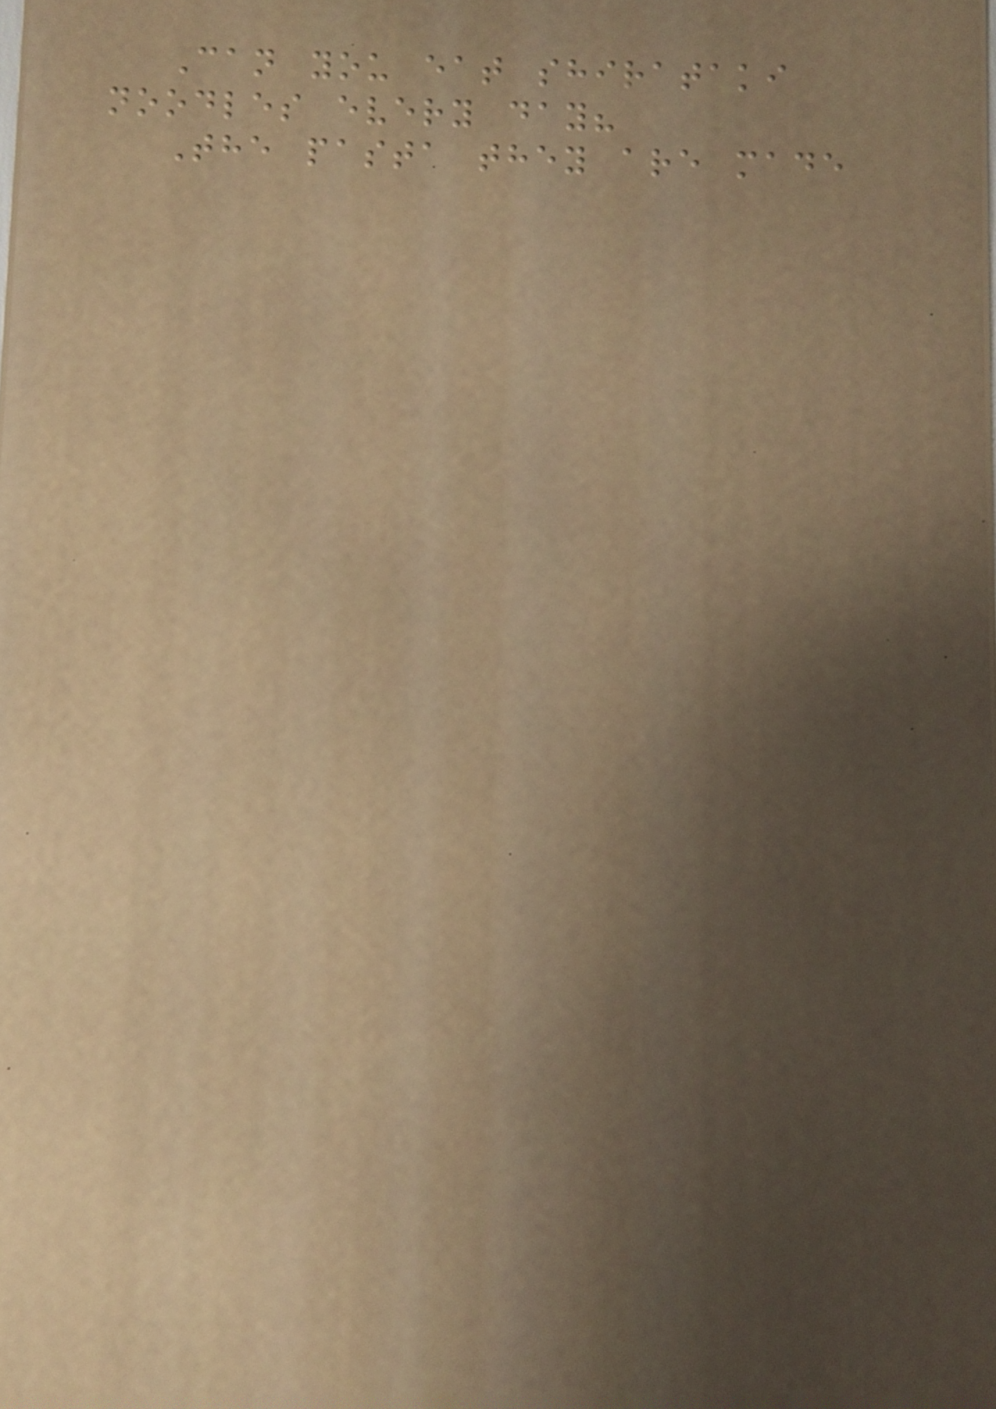Can you eat shirataki
noodles every day?
The pasta they are made
